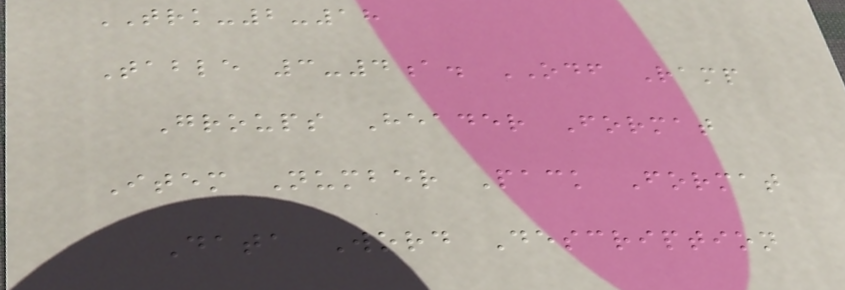TRK-2-18
Table 3-4a. ODF Ramp
Groups Header Format
Item Number Pack Format
Data Word Description
